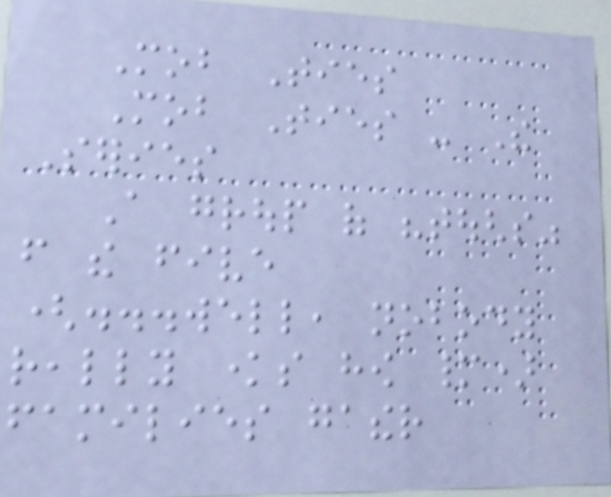Mob Ties
Mob Ties - The
Series
A group of "toughs"
from the five
(...well, nobody
really knows how many)
families gather
